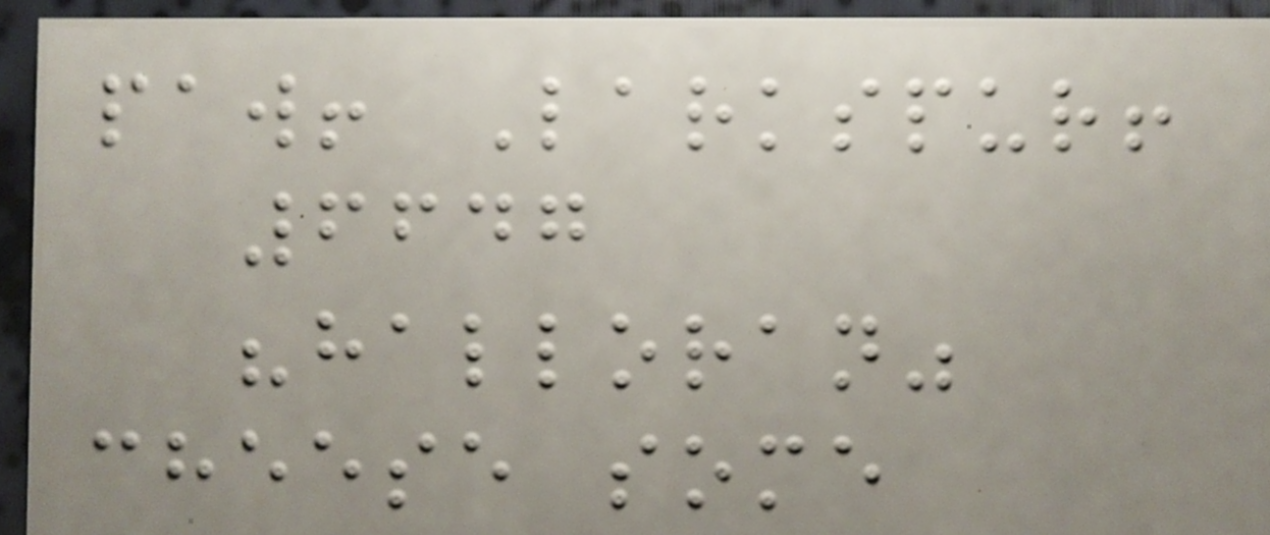paw! Larkspur!
6647
"halloran"
cheese some
